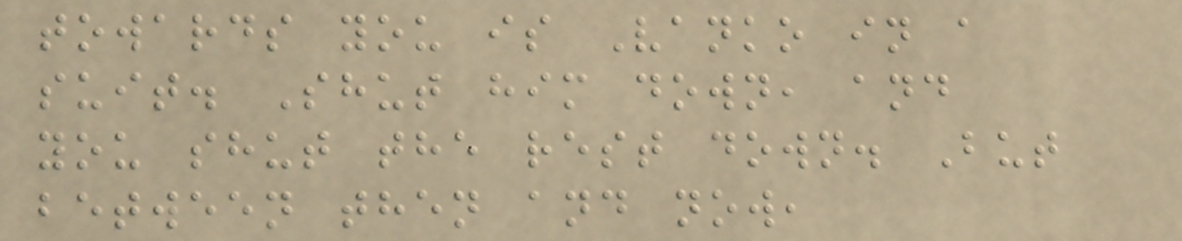towards you is Vanko in a
suit. Shut him down, and
you shut the rest down. But
between then and now,
